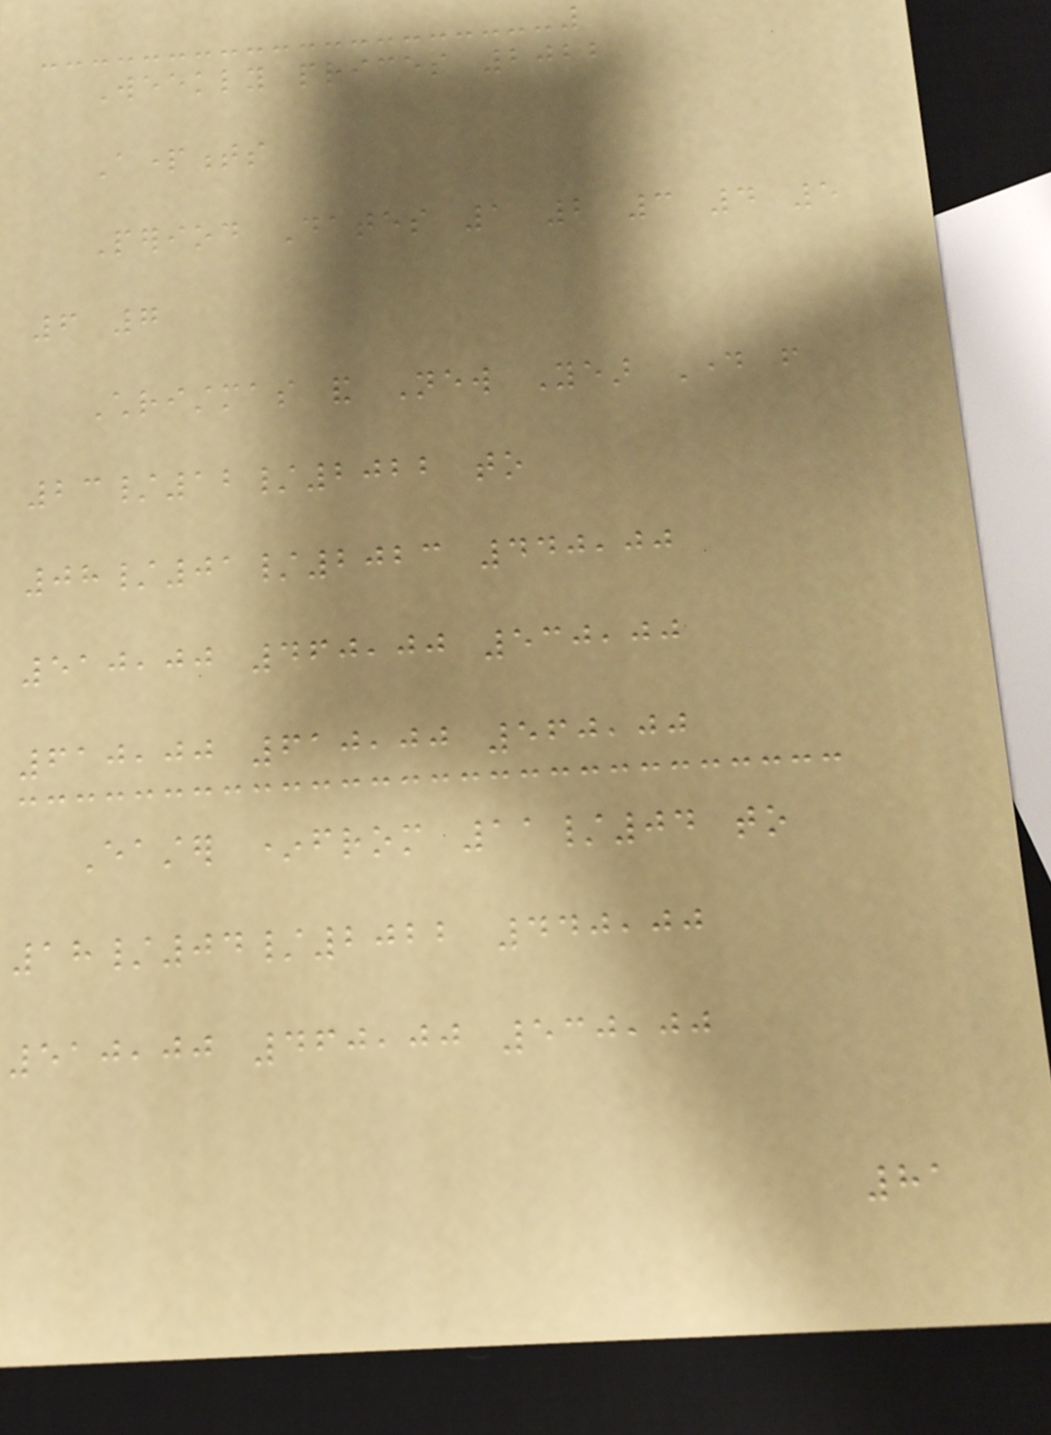Weekly prices 2022
Apartments
Period Dates 1 2 3 4 5
6 7
Christmas and New Year Day from
23/12/2022 to
08/01/2023 440,00
510,00 460,00 530,00
610,00 610,00 560,00
Easter *from 11/04 to
18/04/2022 440,00
510,00 460,00 530,00
81
